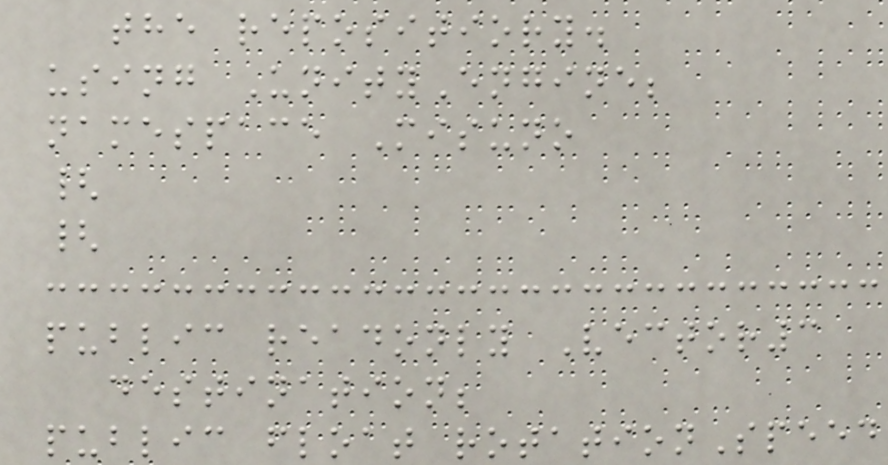the repositiory.
using UnityEngine;
namespace Misuno
{
{
public readonly Vector3
destination;
public float rotationSpeed
